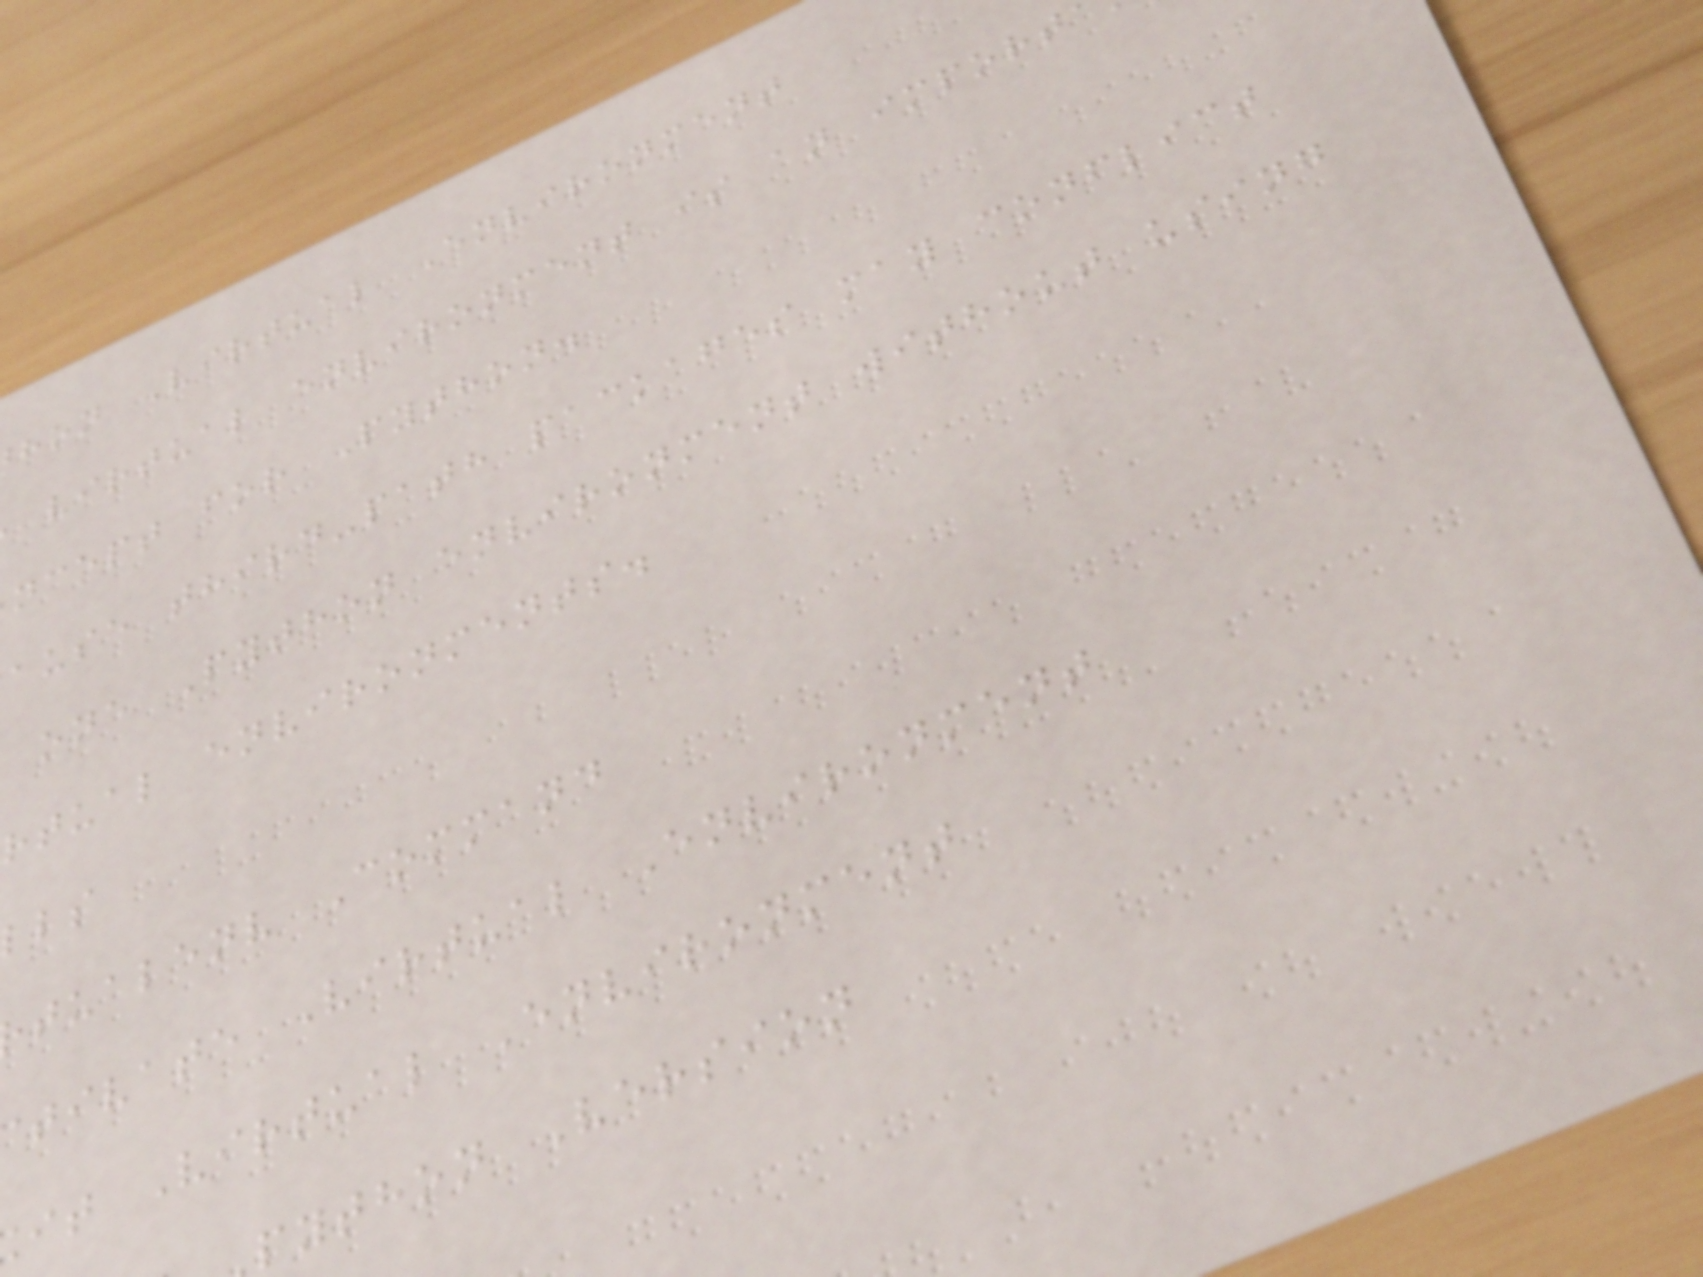hon Virtual Environment
virtual environment is an import
ncept for Python.
ause third-path packages may conflict
one Python environment without using
rtual environments.
tualenv Command
tivate Virtual Environment
it Virtual Environment
python Version
